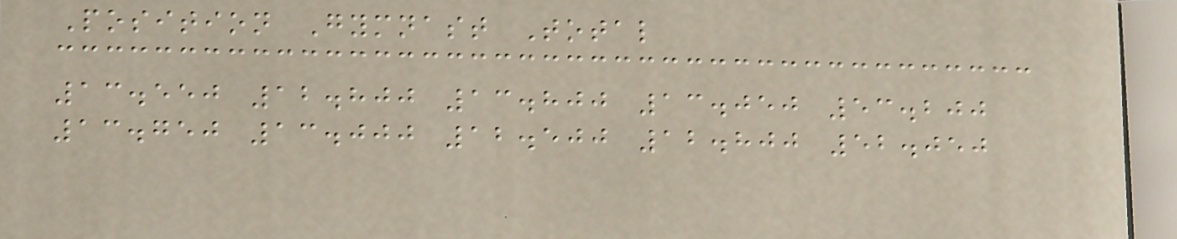Position Gymnast Total
13.550 12.800 13.800 13.050 53.200
13.750 13.000 12.500 12.800 52.050
